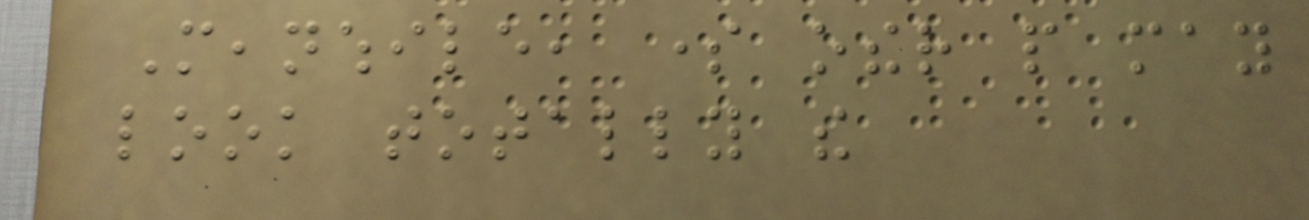Meanwhile, some other people may
look totally the
